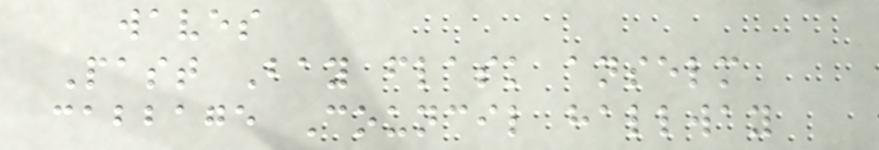waves
Past Bay flask anselm
cabbage Council hallway
